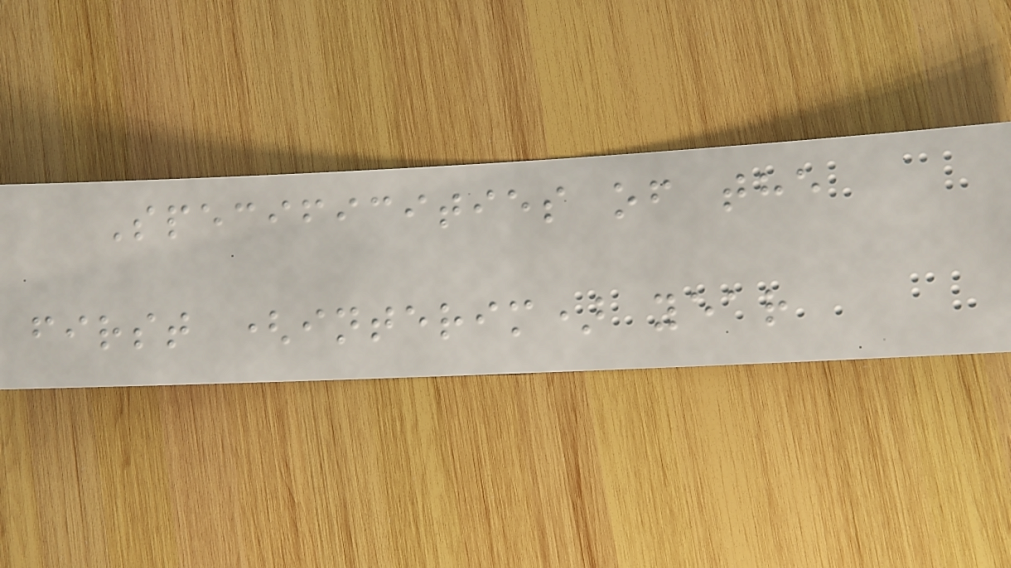Specificities of the
first (interim) year
